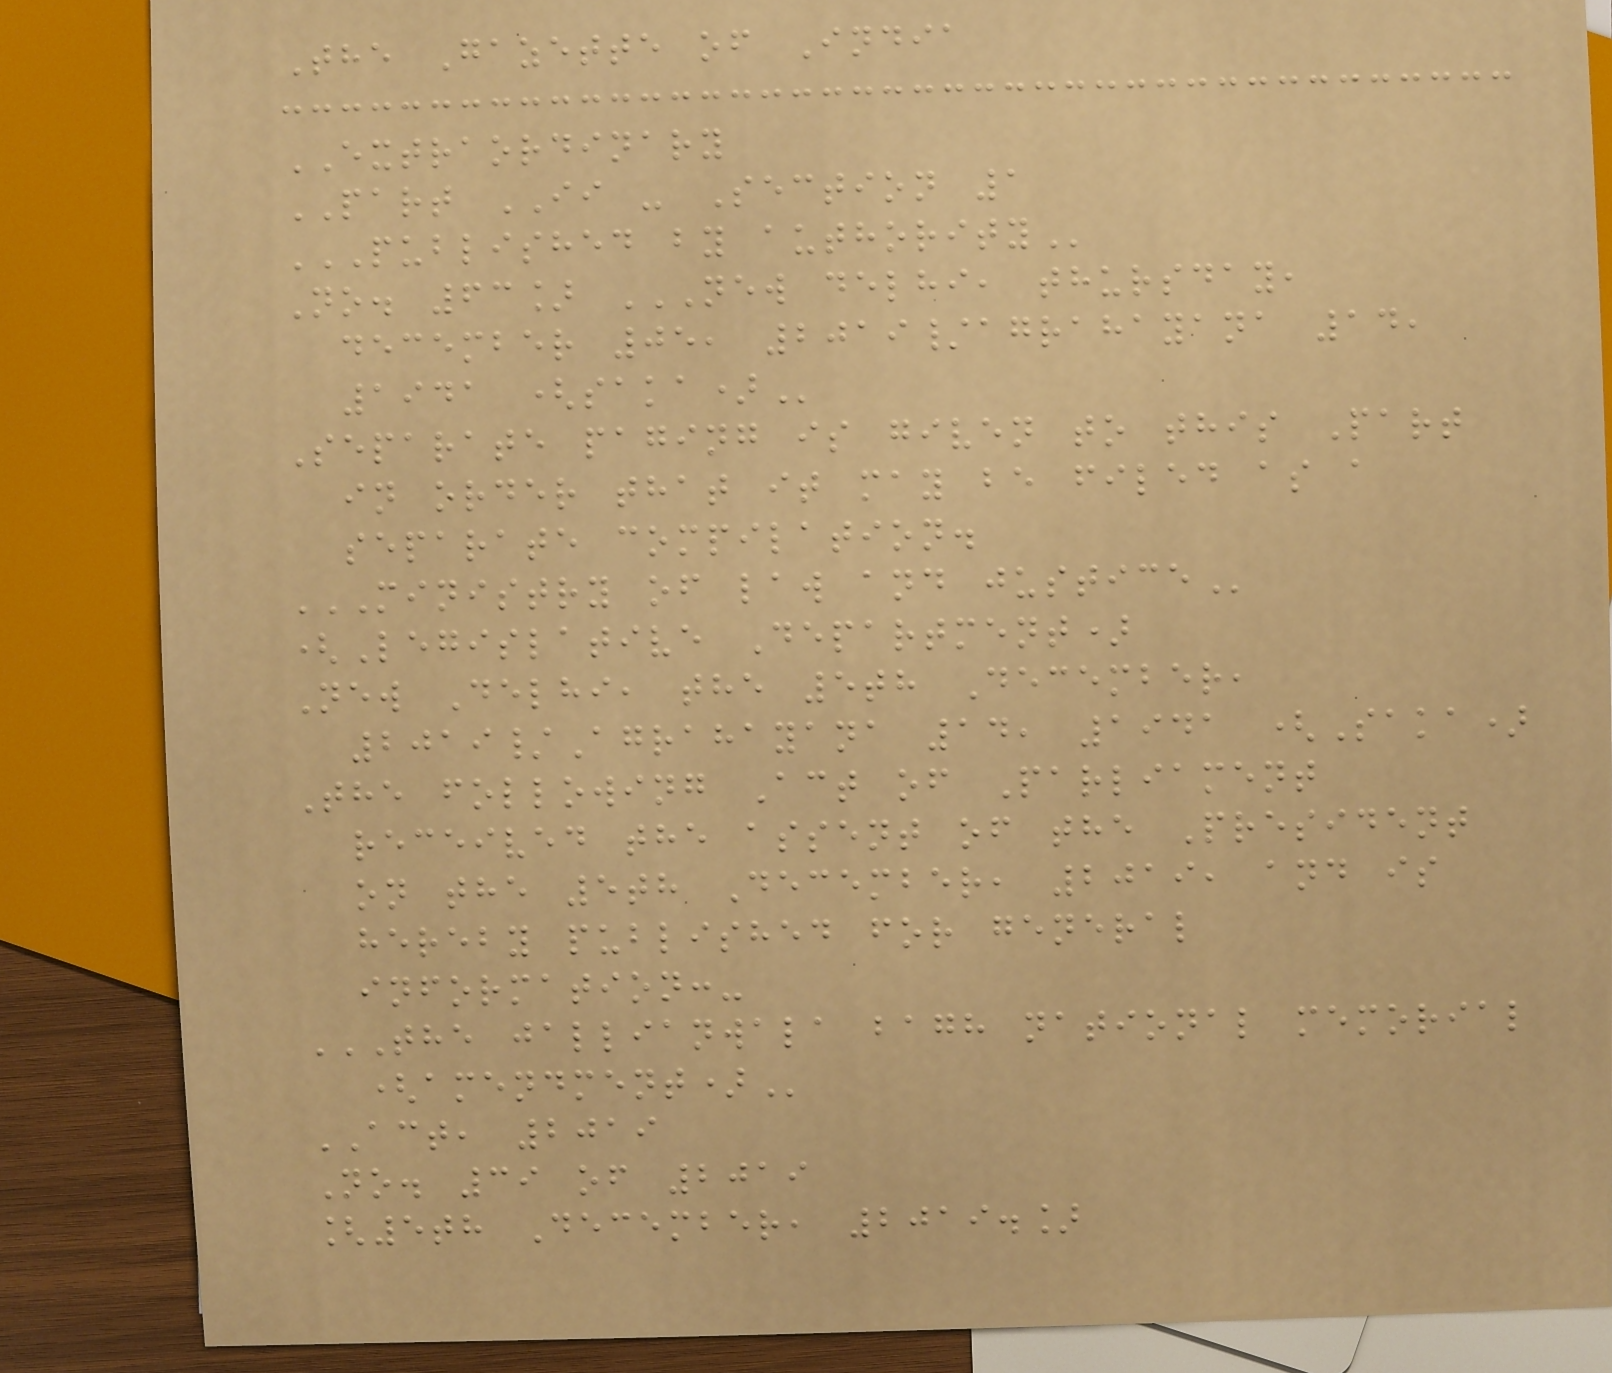The Gazette of India
EXTRAORDINARY
PART II - Section 1
PUBLISHED BY AUTHORITY
No. 63] NEW DELHI, THURSDAY,
DECEMBER 05, 2019/AGRAHAYANA 14,
1941 (SAKA)
Separate paging is given to this Part
in order that it may be filed as a
separate compilation.
MINISTRY OF LAW AND JUSTICE
(Legislative Department)
New Delhi, the 5th December,
2019/Agrahayana 14, 1941 (Saka)
The following Act of Parliament
received the assent of the President
on the 5th December, 2019, and is
hereby published for general
information:-
THE JALLIANWALA BAGH NATIONAL MEMORIAL
(AMENDMENT)
ACT, 2019
No. 39 of 2019
[5th December, 2019.]
